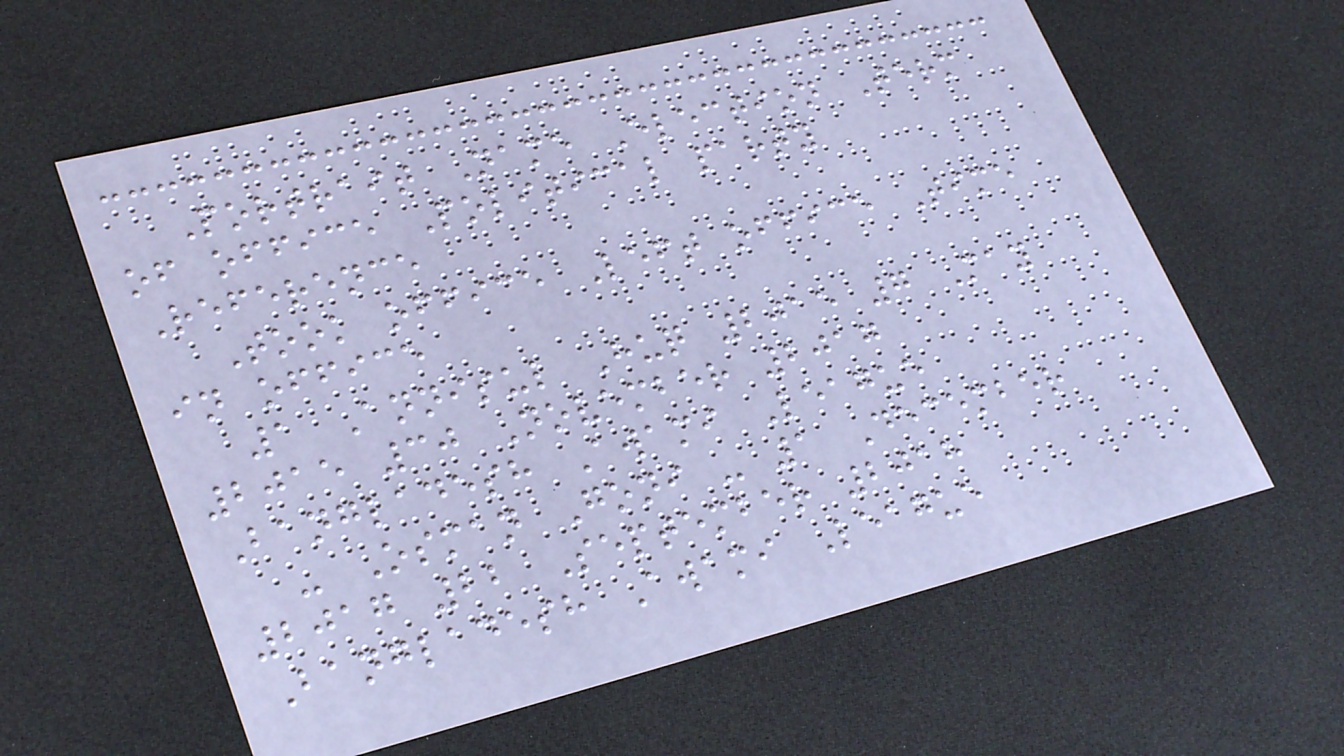Portrait Name Election Term
of office Political party
Reference
Took office Left office Time
in office
1 Annisul Huq 2015 7 May
2015 30 November 2017
Bangladesh Awami League
- Osman Goni - 1 December
2017 22 September 2018
Bangladesh Awami League
